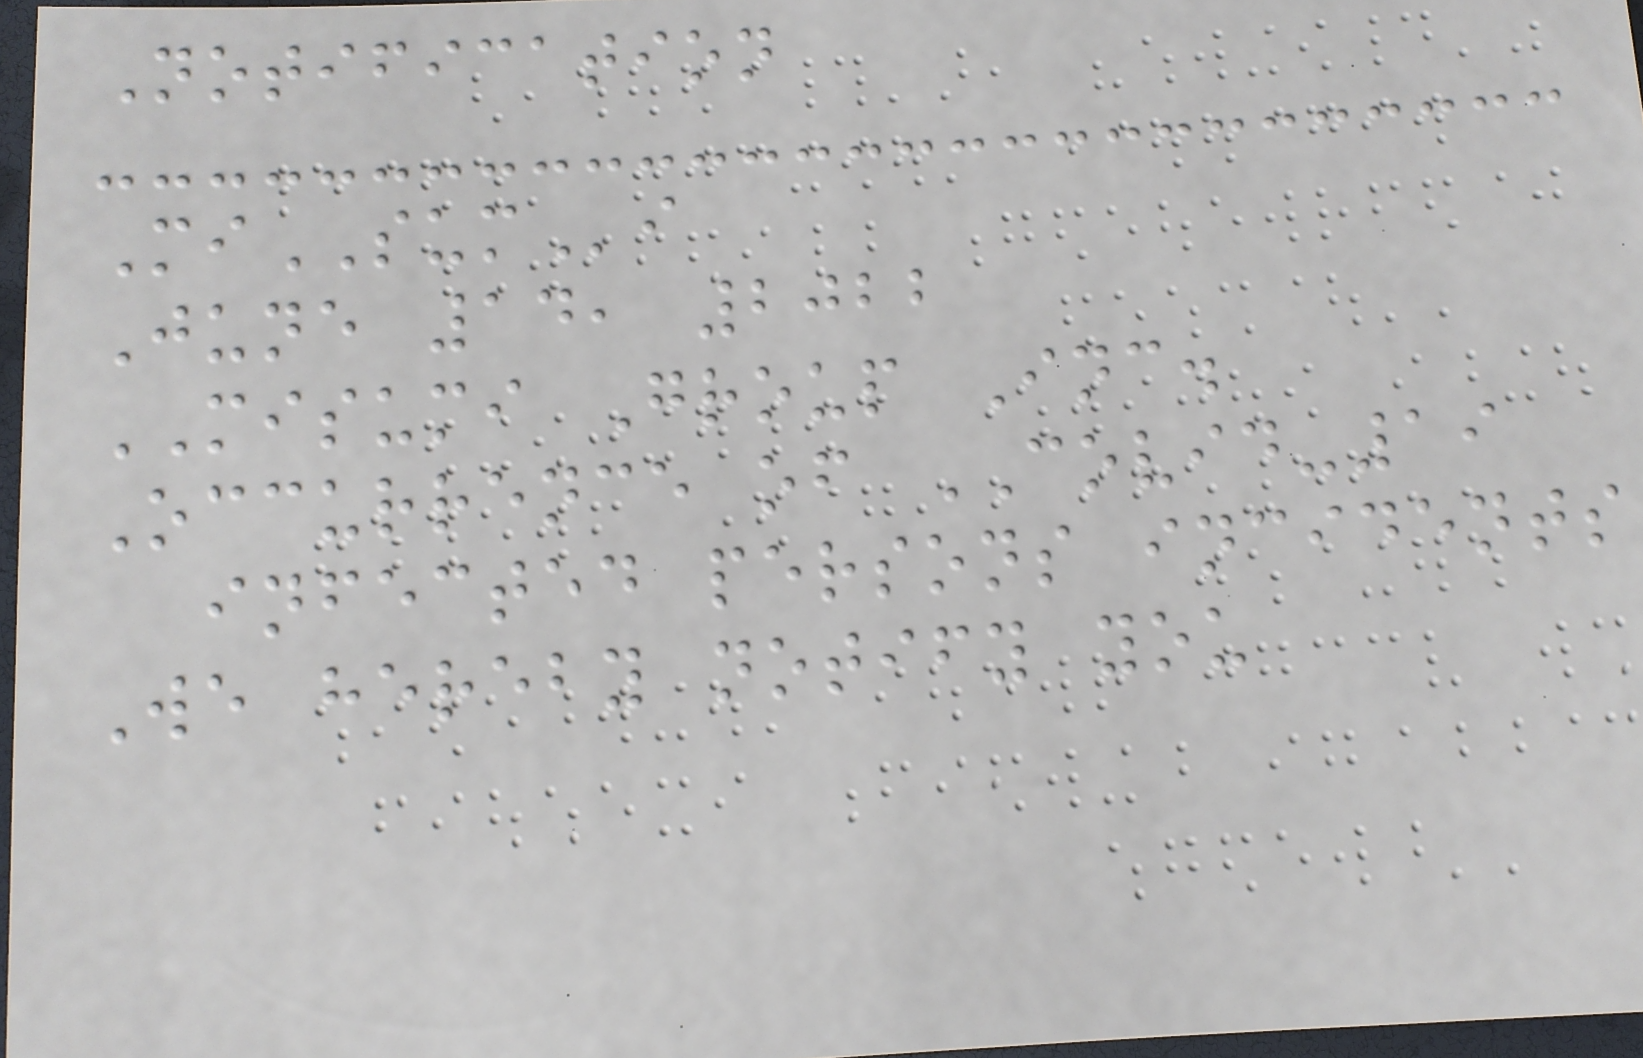Notification
MiSUMi
June 14, 2022
MISUMI Group Inc.
Occurrence of COVID-19
infected persons incidents
We hereby notify you
